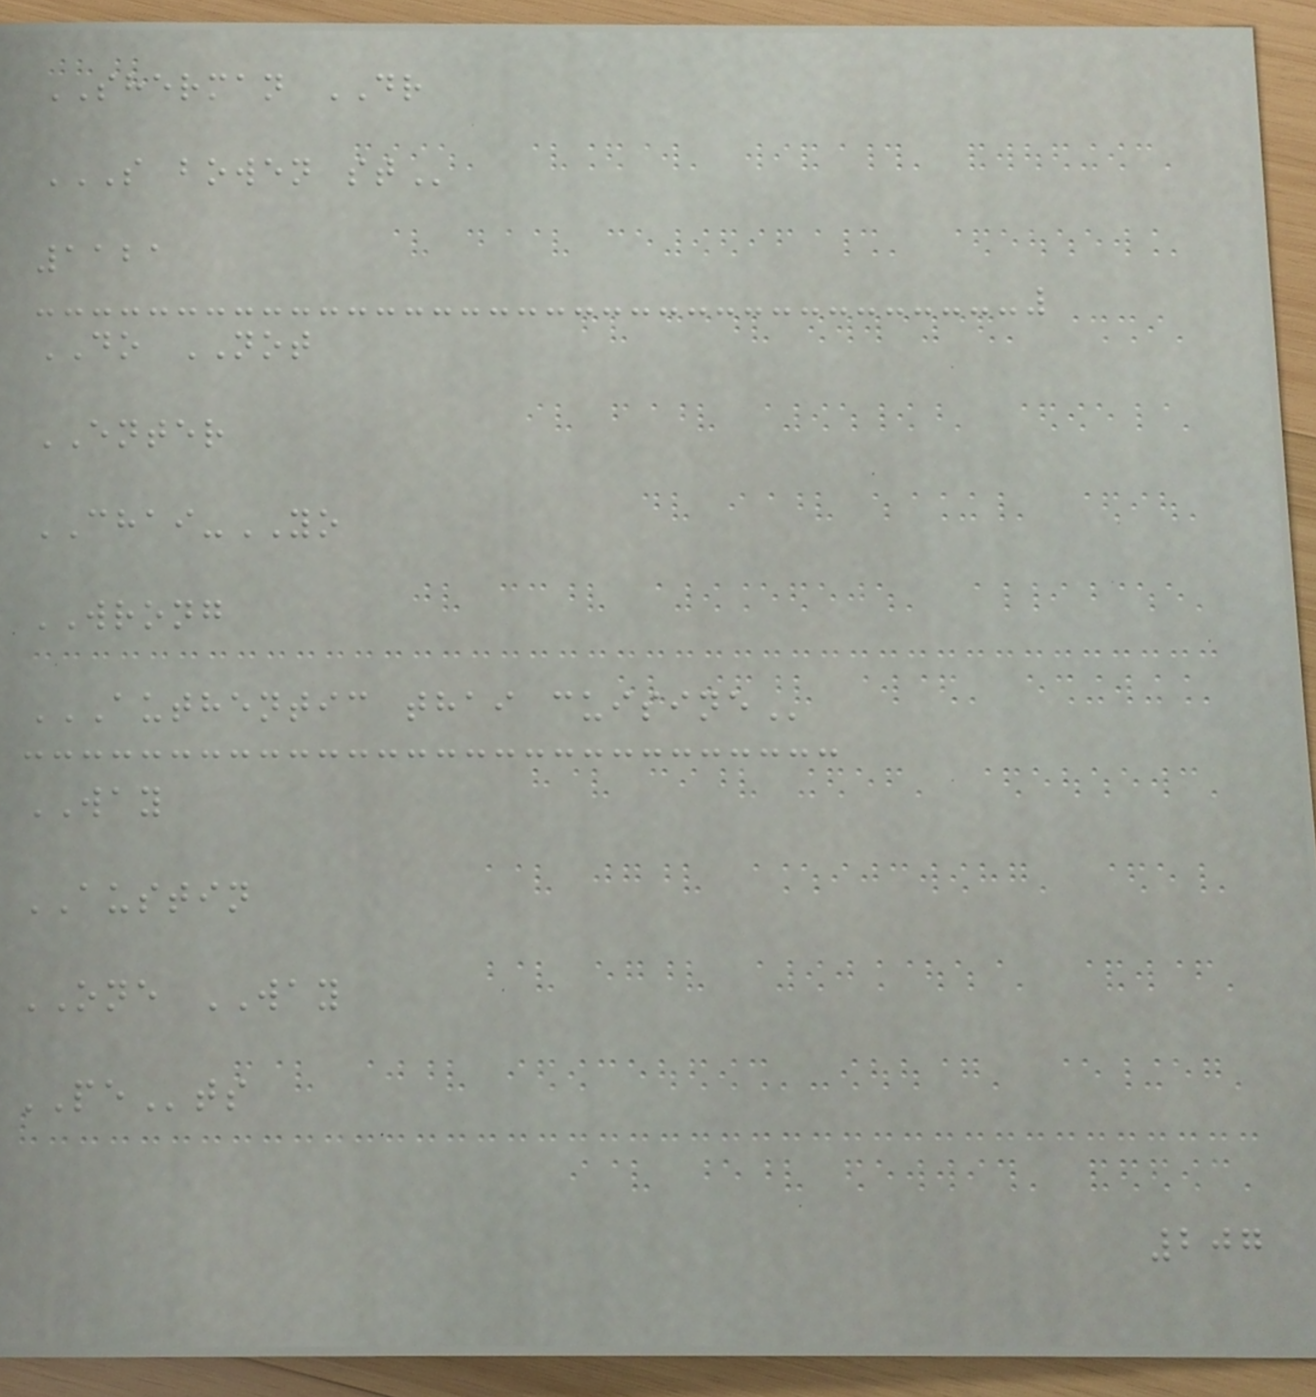SHERMAN DR
S BOWEN ST
1121
DO NOT
ENTER
CHAI-YO
WRONG
AUTHENTIC THAI CUISINE
WAY
AUSTIN
ONE WAY
PEts
207
